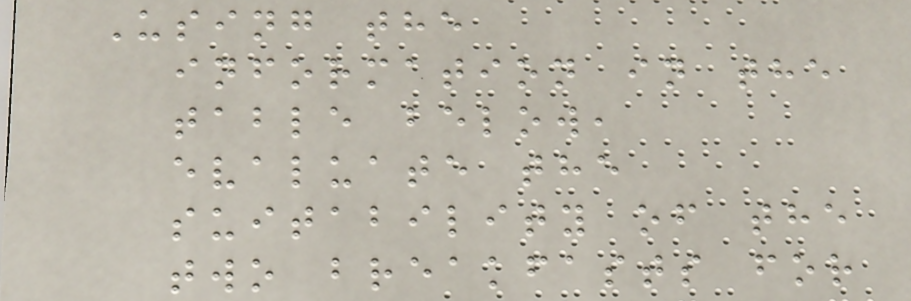Using the
information in the
table below,
evaluate the
suitability of the
two breakfasts for
